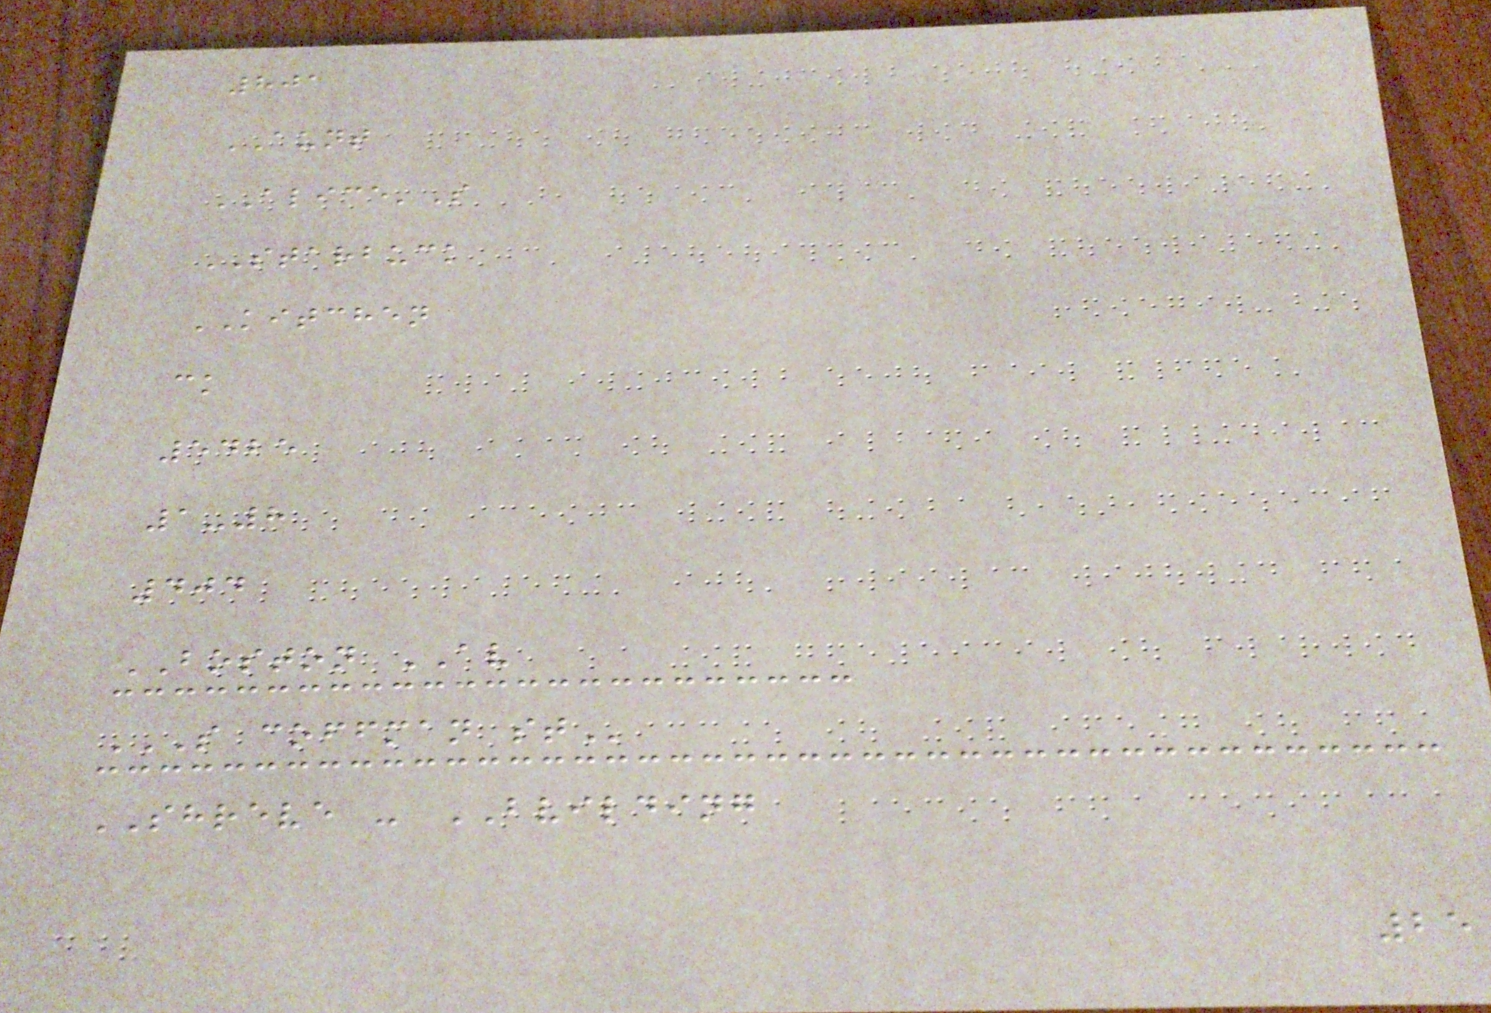801
AUNT
ALICE'S
STARBUCK
KITCHEN
ck
5425
1-8
404
BOSTON AV
S COFFMAN ST
SHREVE - BVILDING
25
